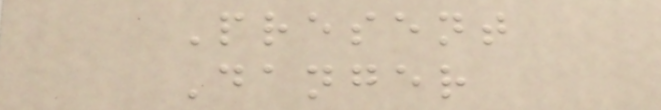Present
Danger
